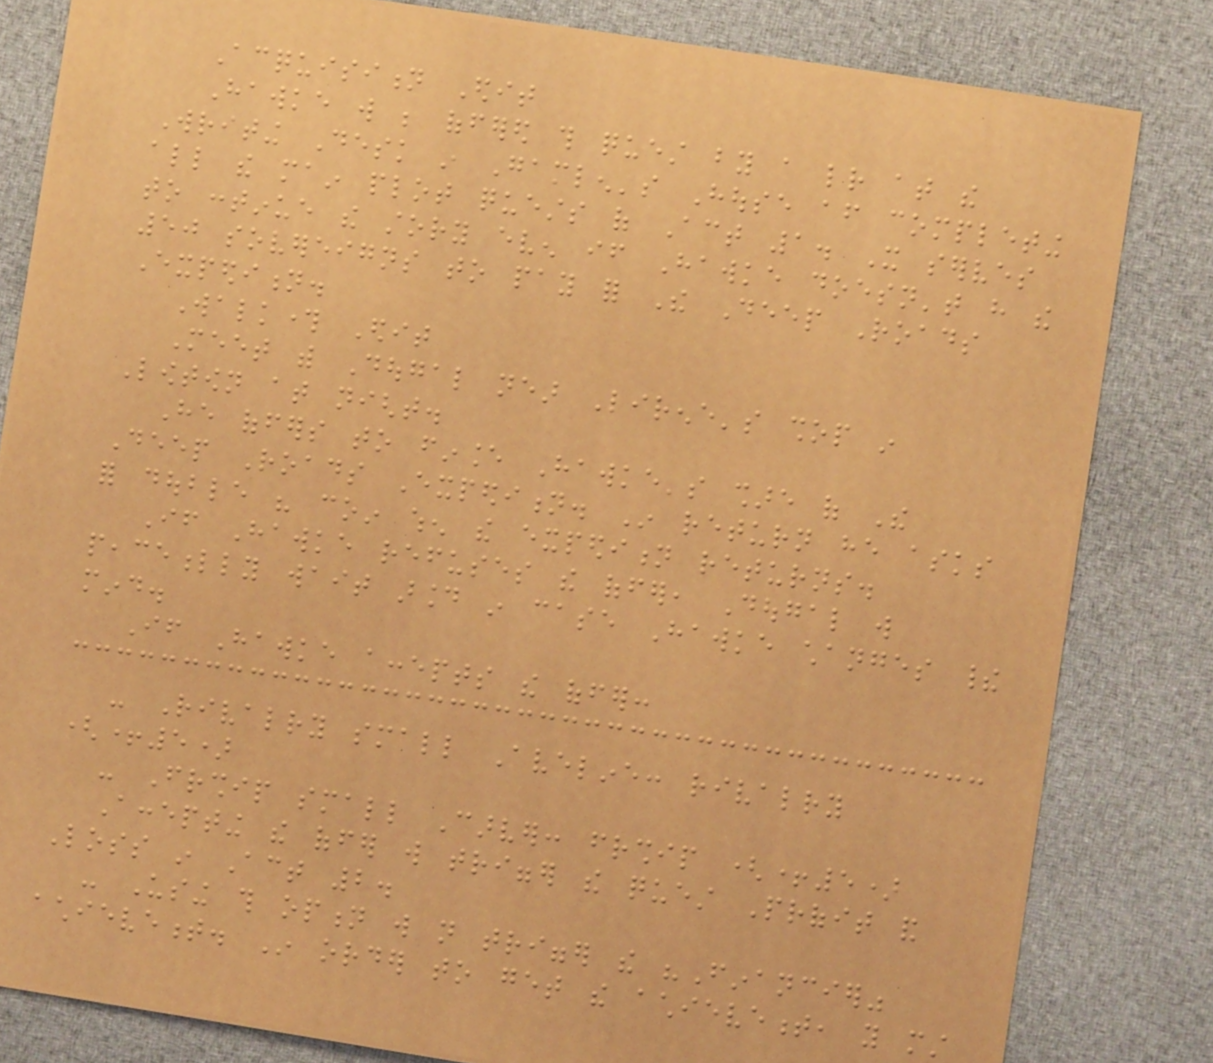Acquisition Edit
Hawke will be offered this quest by a letter at the
Writing Desk in Gamlen's House after completing
all the main plot quests of Act 1. It serves
to continue the story even if Hawke doesn't have the
50 sovereigns to pay for The Deep Roads
Expedition.
Walkthrough Edit
Meet with Dougal near Lirene's shop in
Lowtown at night.
He offers to finance Hawke's share of The
Deep Roads Expedition. In return he asks
for double his coin when the expedition returns.
If Hawke refuses the offer, Dougal will
peacefully wait around in case Hawke changes their
mind.
If Hawke accepts the offer:
- Rivalry small Aveline: rivalry
(+5)
- Friendship small Carver: friendship (+5)
Accepting the offer will trigger the quest Profit and
Loss in Act 2.
- Using this option will not trigger the "Financier"
achievement. In order to get the achievement, you must
